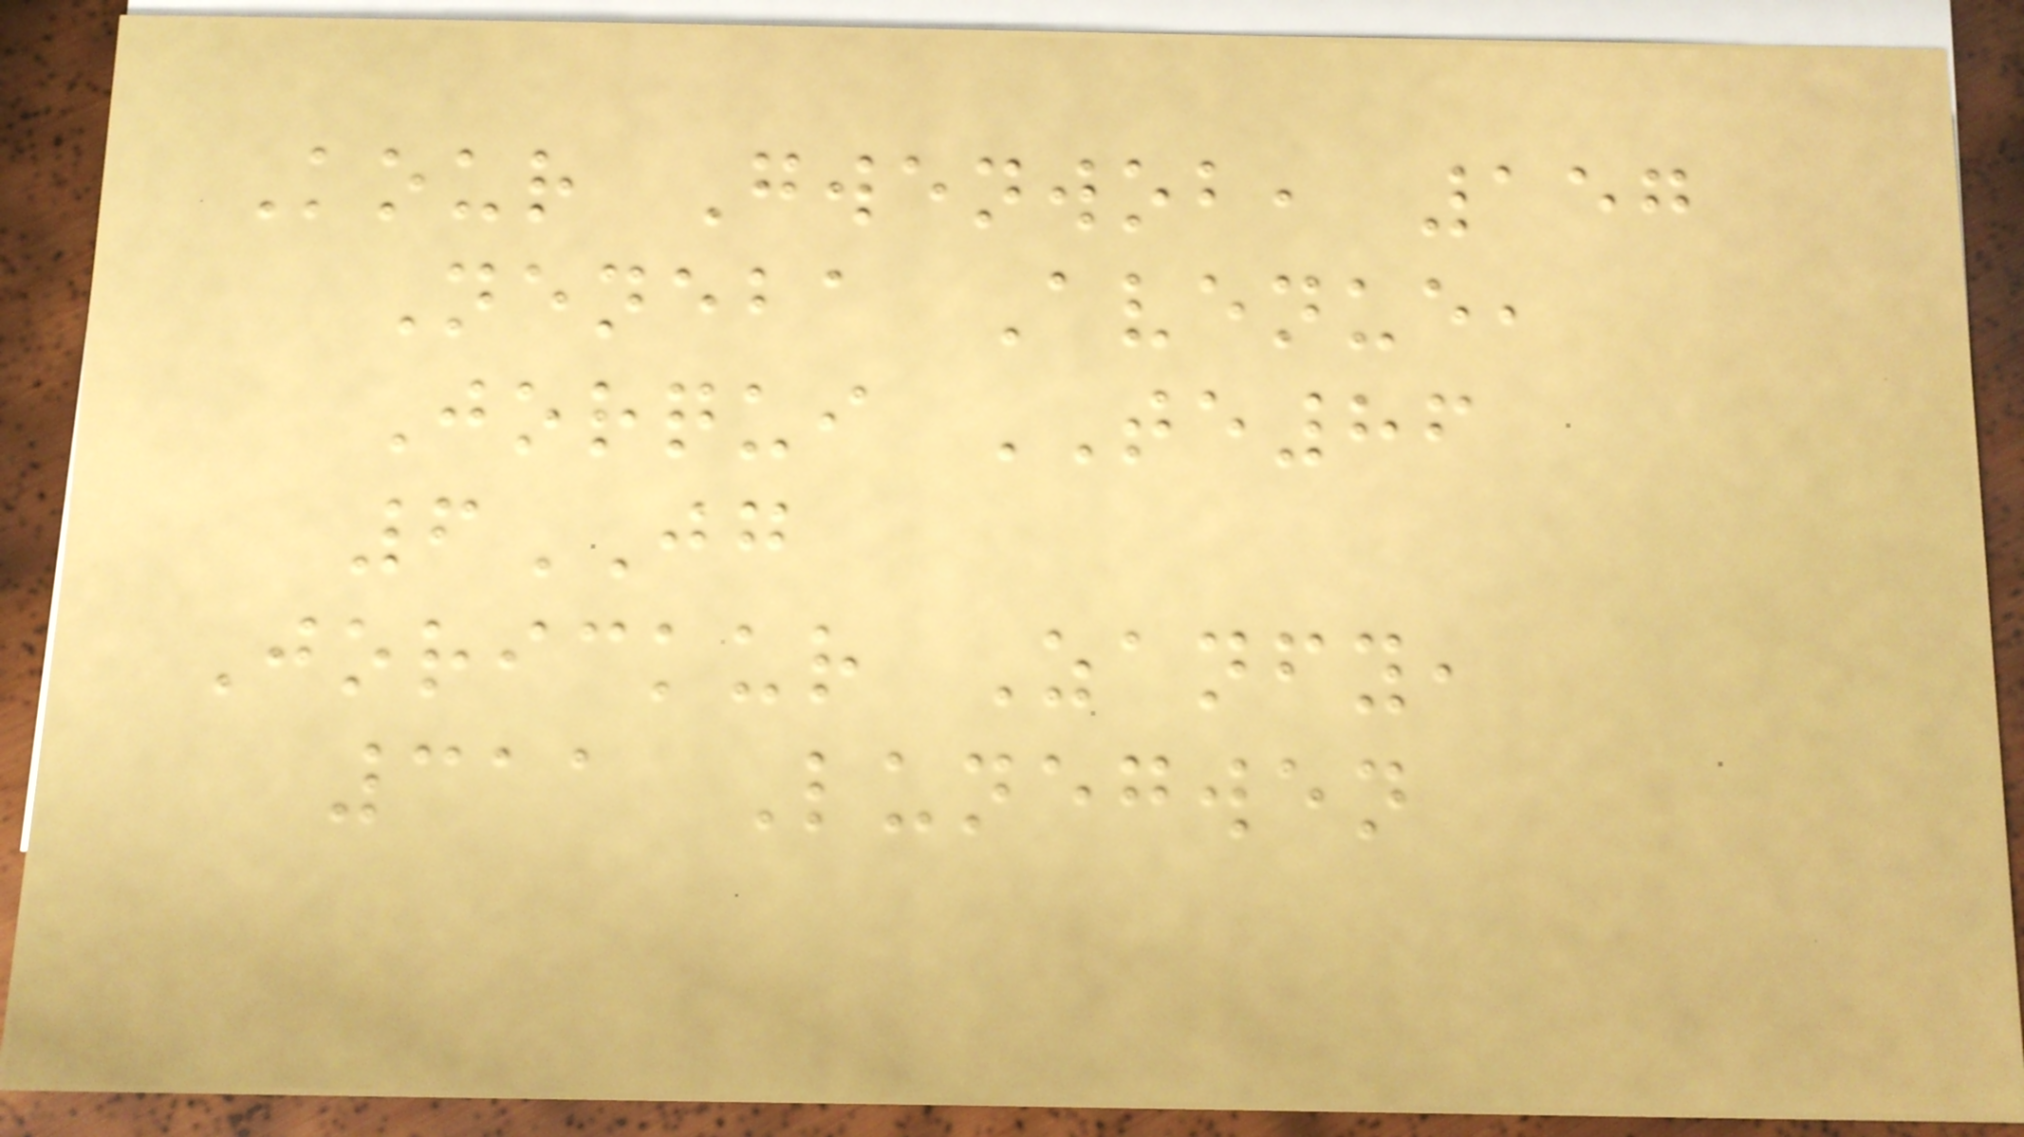Kour Gwenwob, 157
Neneba Avenue,
Jorqui TE86
6JG
Jorickur Zanfy,
311 Lunegwen
